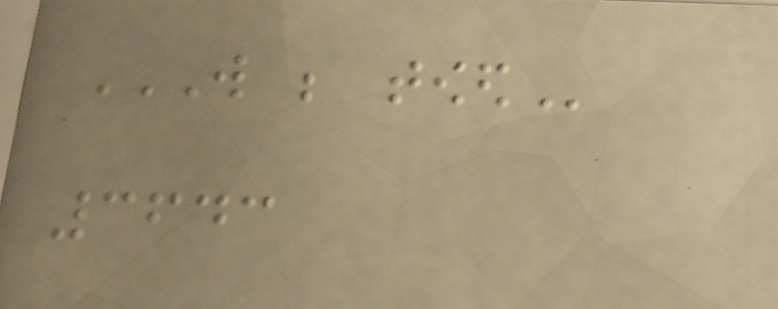WILL BE TOWED
3643
